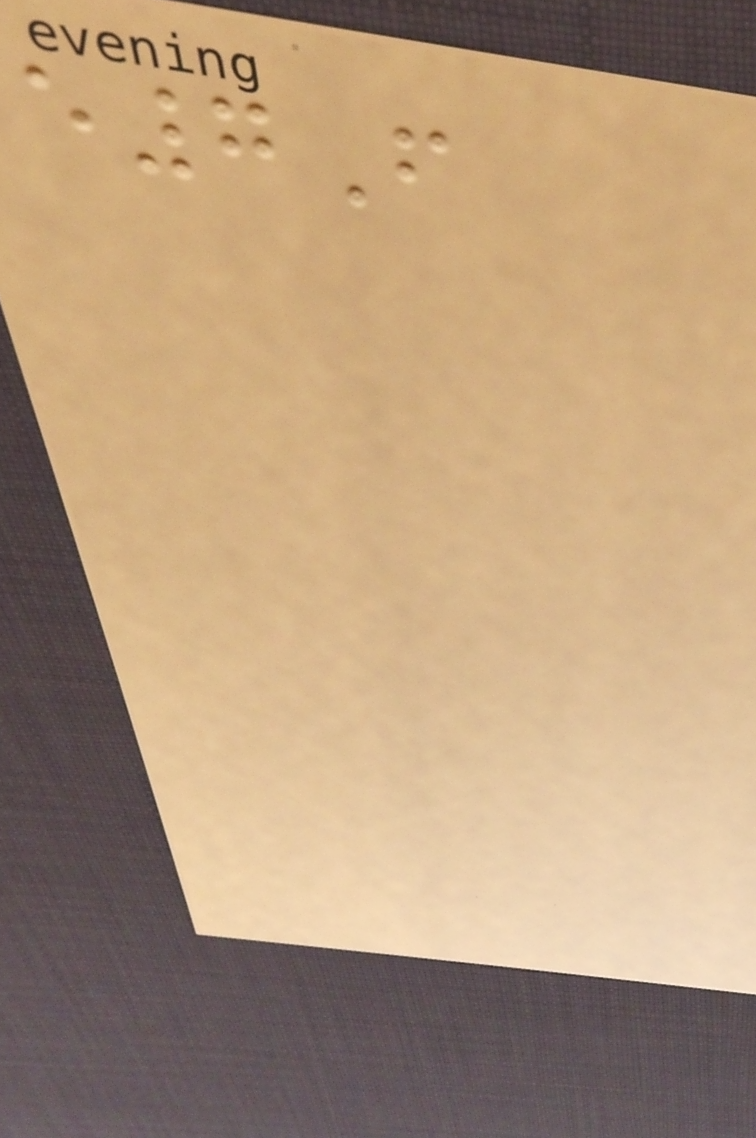e7F
